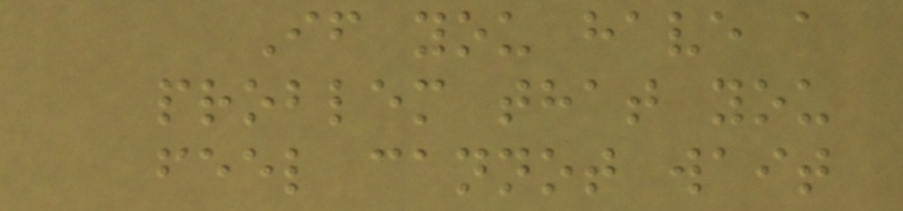If you have a
problem that you
feel cannot wait
